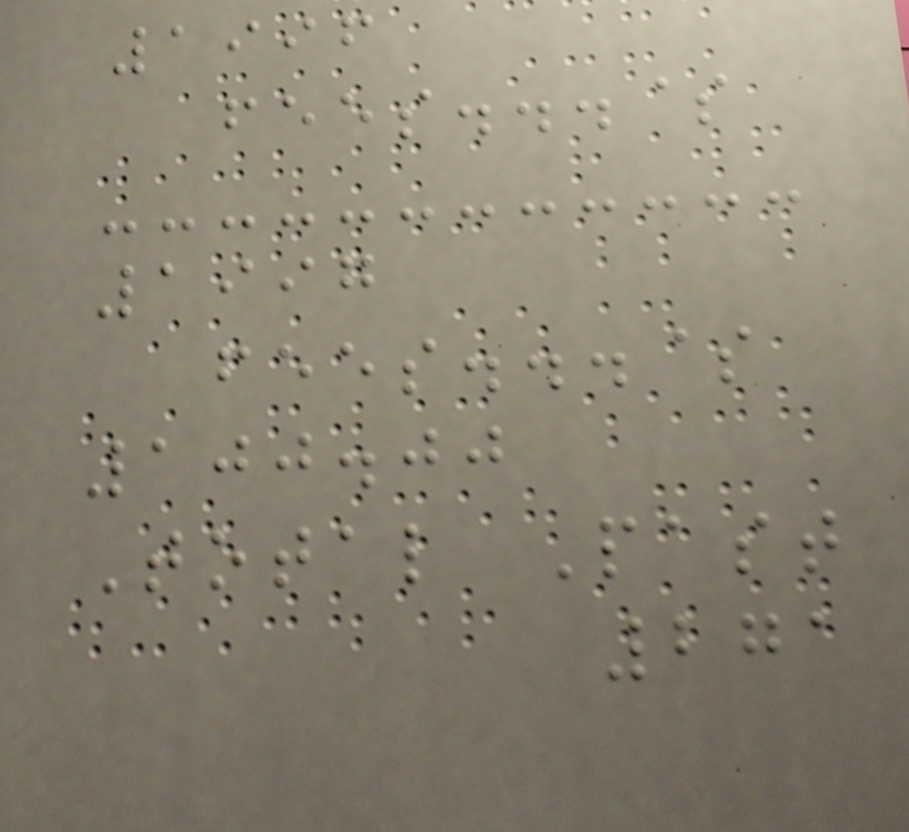1996
fees...$
1997
fees...$
100.00
Total Past
271
